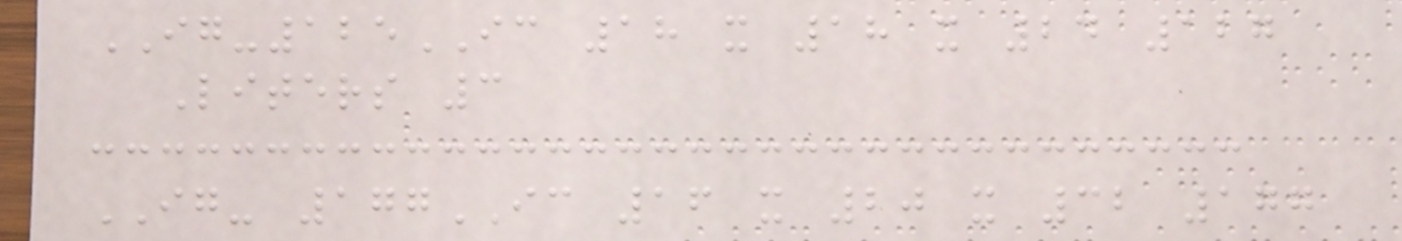IG-125IC 18 x 18 x 24 127
Liters 3
IG- 177IC 16 x 20 x 32 177
